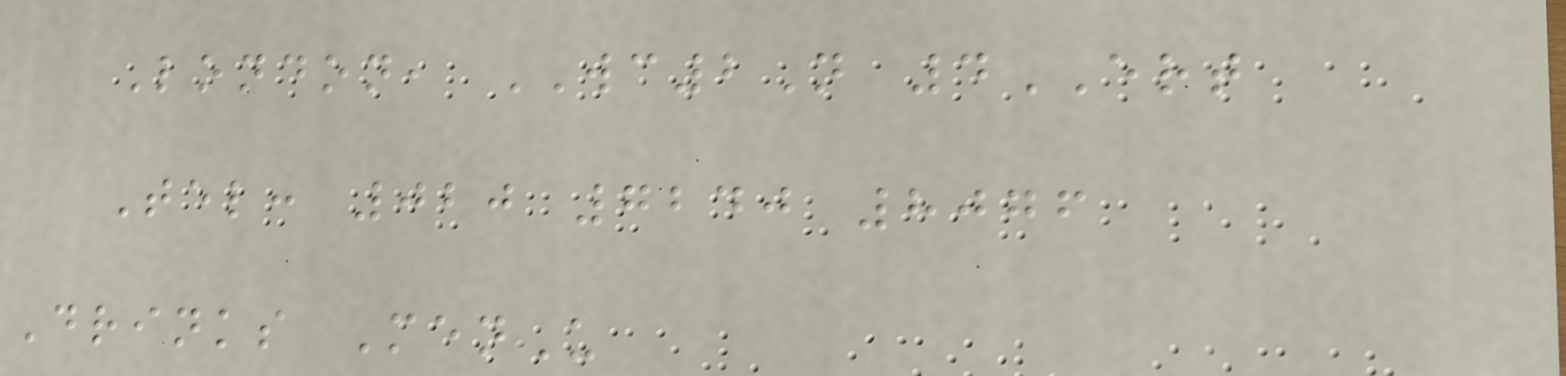London, WC2N 4ERT
Tel: 020 7240 8076
Drinks MenU
